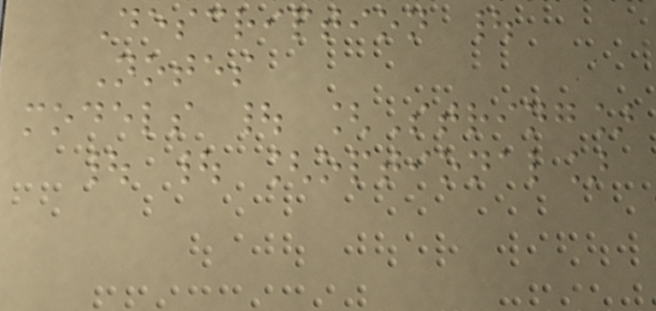Description |
Notes
models | [String]
| | [optional]
